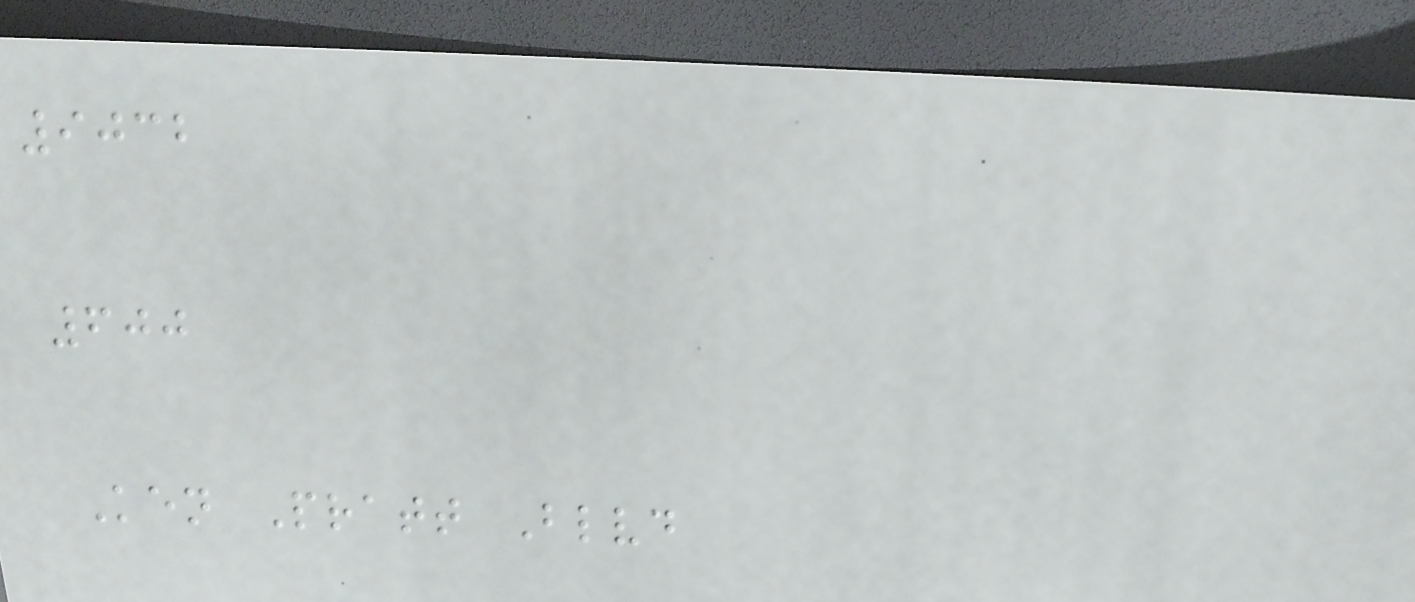9032
600
Ken Pratt Blvd
